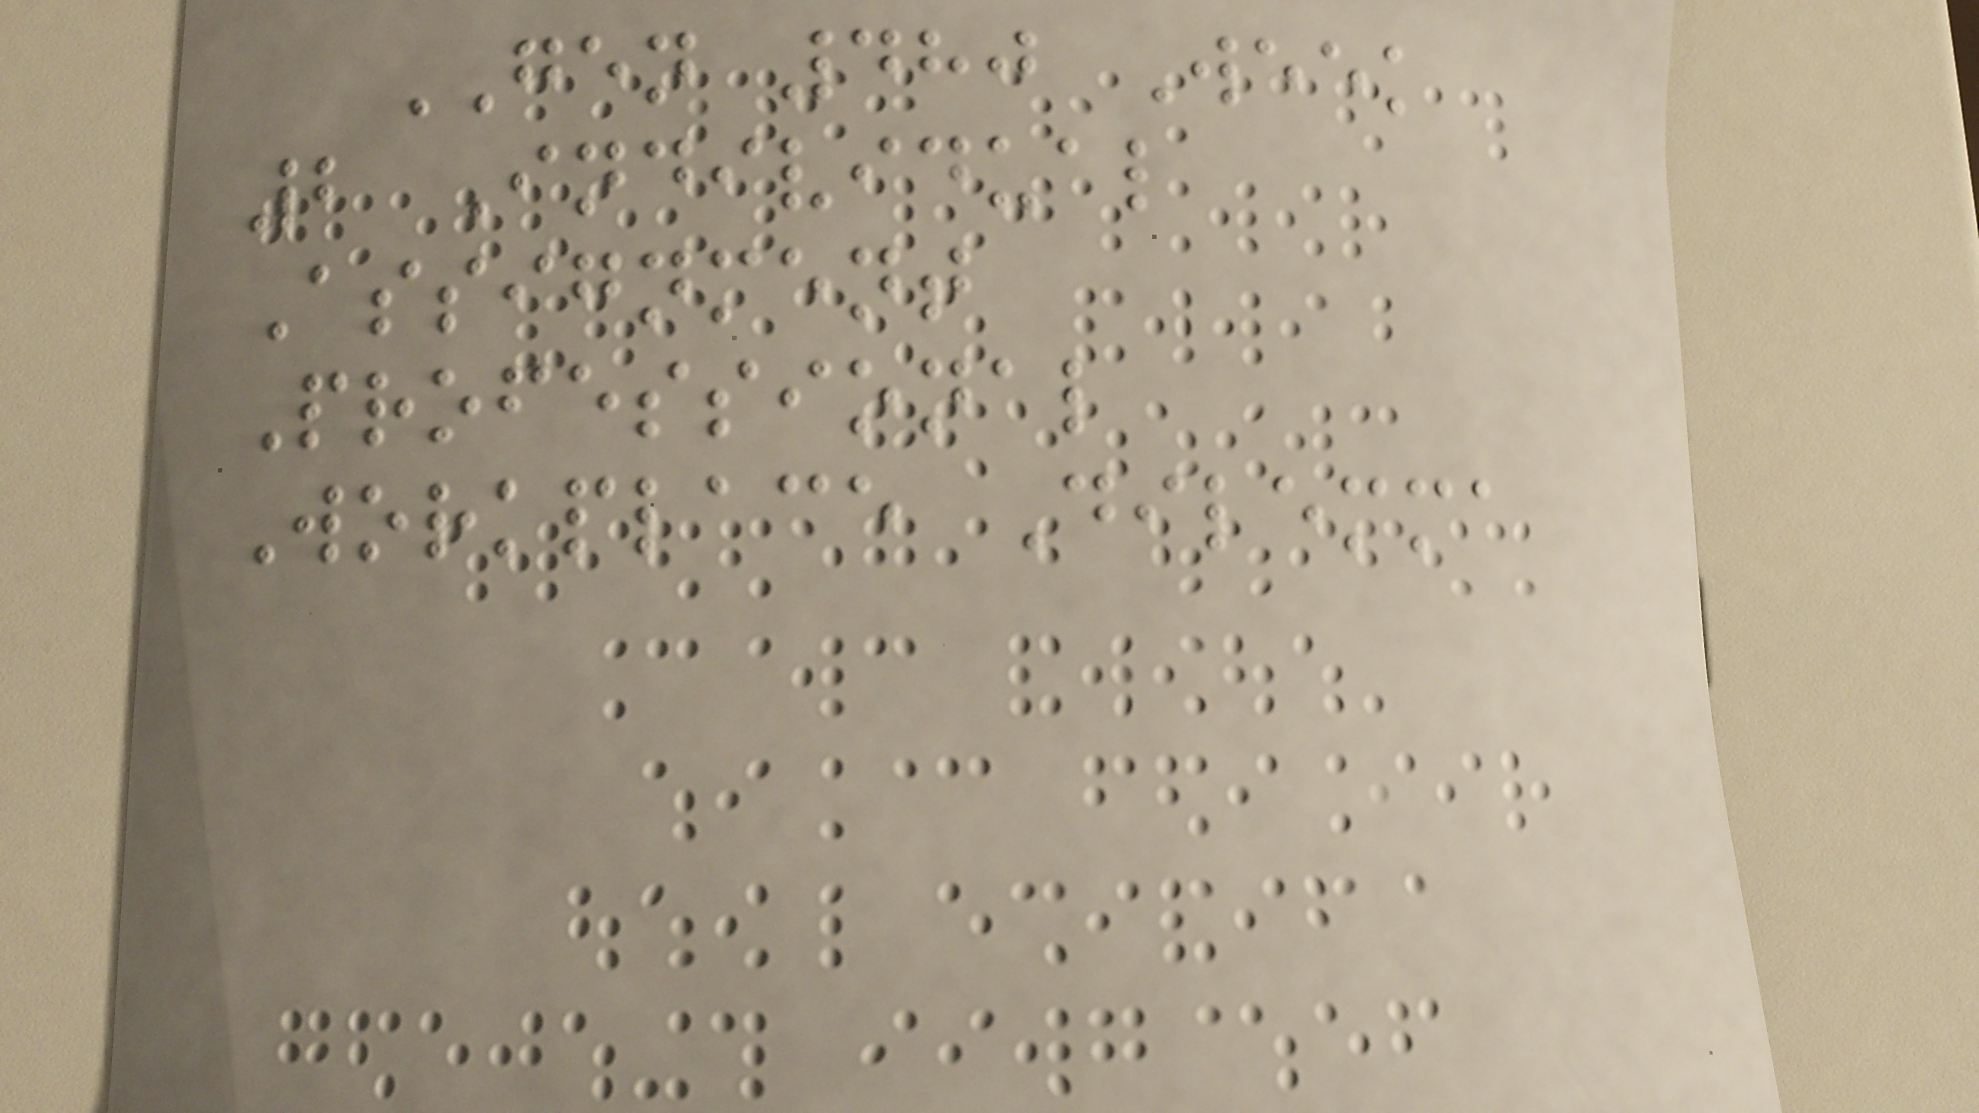GEN 480 Week
2 Individual
Assignment
Professional
Workplace Dilemma
